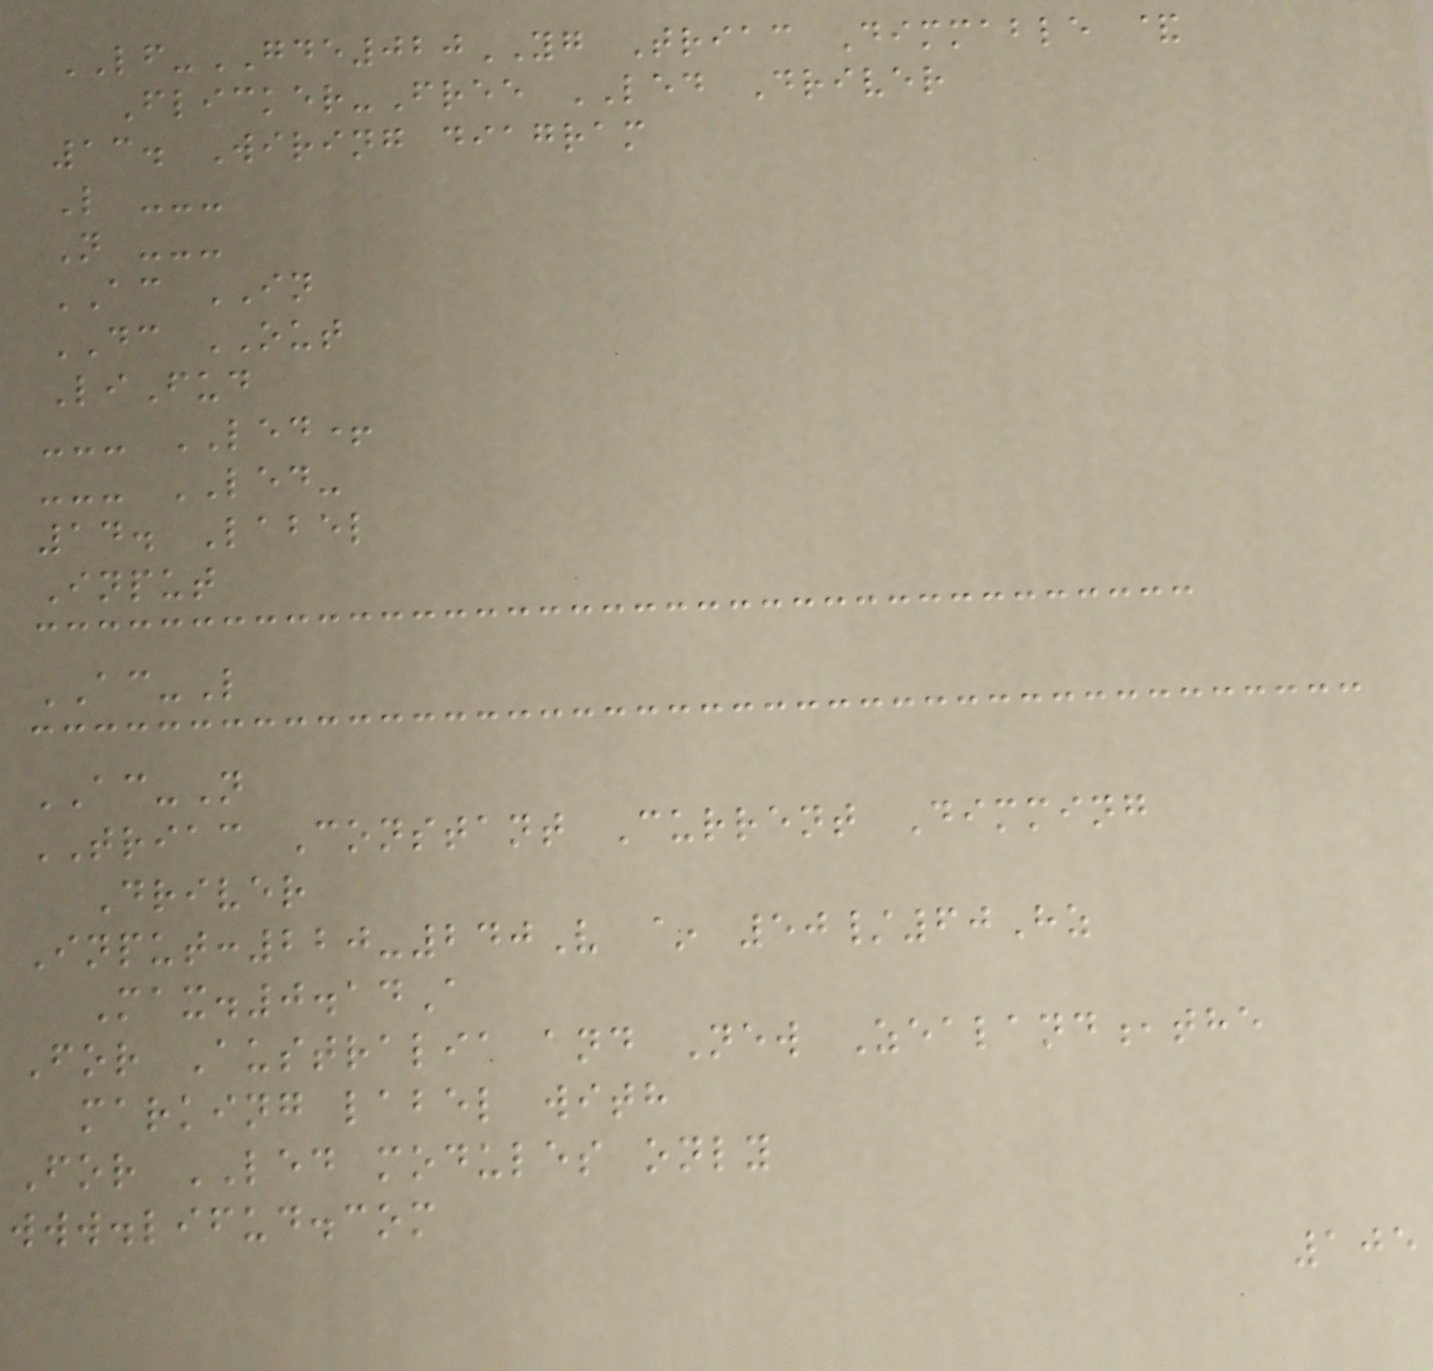LF-GDE020YG Triac Dimmable &
Flicker-Free LED Driver
13. Wiring diagram
L ---
N ---
AC IN
DC OUT
LiFud
--- LED+
--- LED-
14. Label
Input
AC-L
AC-N
TRIAC Constant Current Dimming
Driver
Input:220-240V ~ 50/60Hz
Max.0.14A
For Australia and New Zealand,the
marking label with
For LED modules only
www.lifud.com
105
